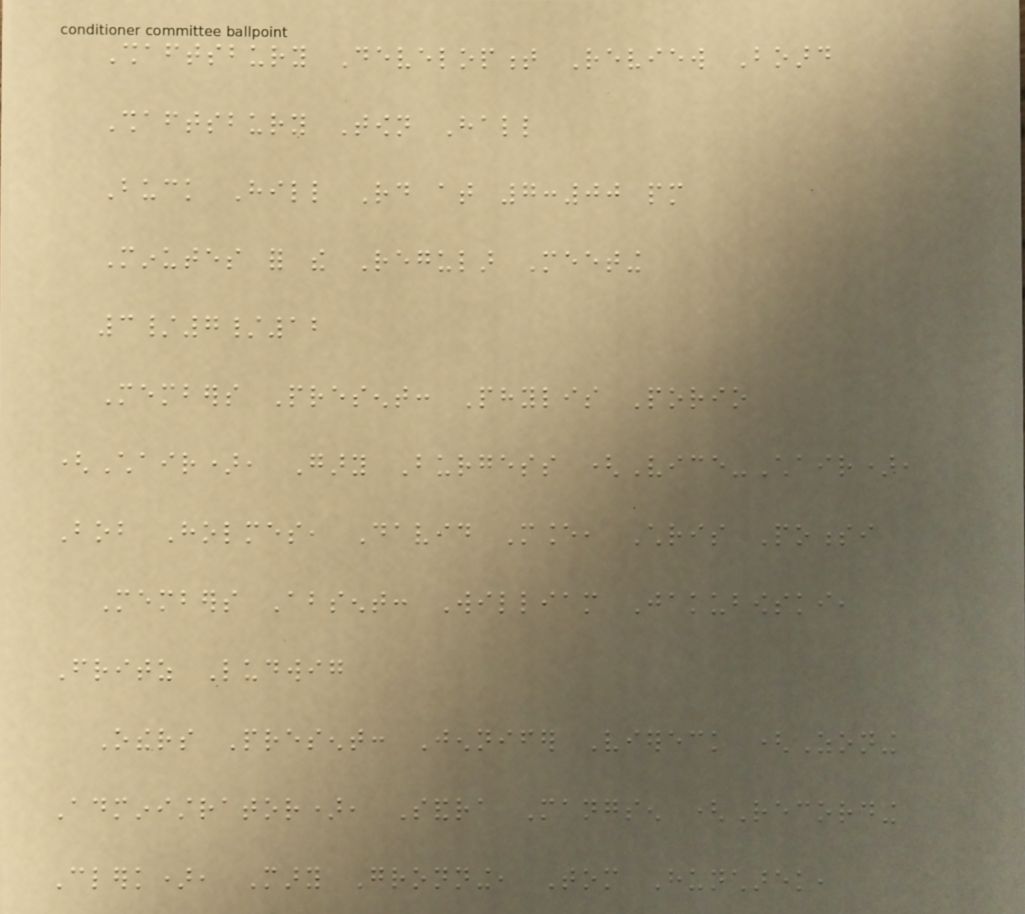Shaftsbury Development Review Board
Shaftsbury Town Hall
Buck Hill Rd at 7:00 pm
Minutes for the Regular Meeting
3/7/12
Members Present: Phylis Porio
(Chair), Gary Burgess (Vice-Chair),
Bob Holmes, David Mance, Chris Ponessi
Members Absent: William Jakubowski,
Fritz Ludwig
Others Present: Jennifer Viereck (Zoning
Administrator), Sandra Mangsen (Recording
Clerk), Mary Gronning, Tom Huncharek,
